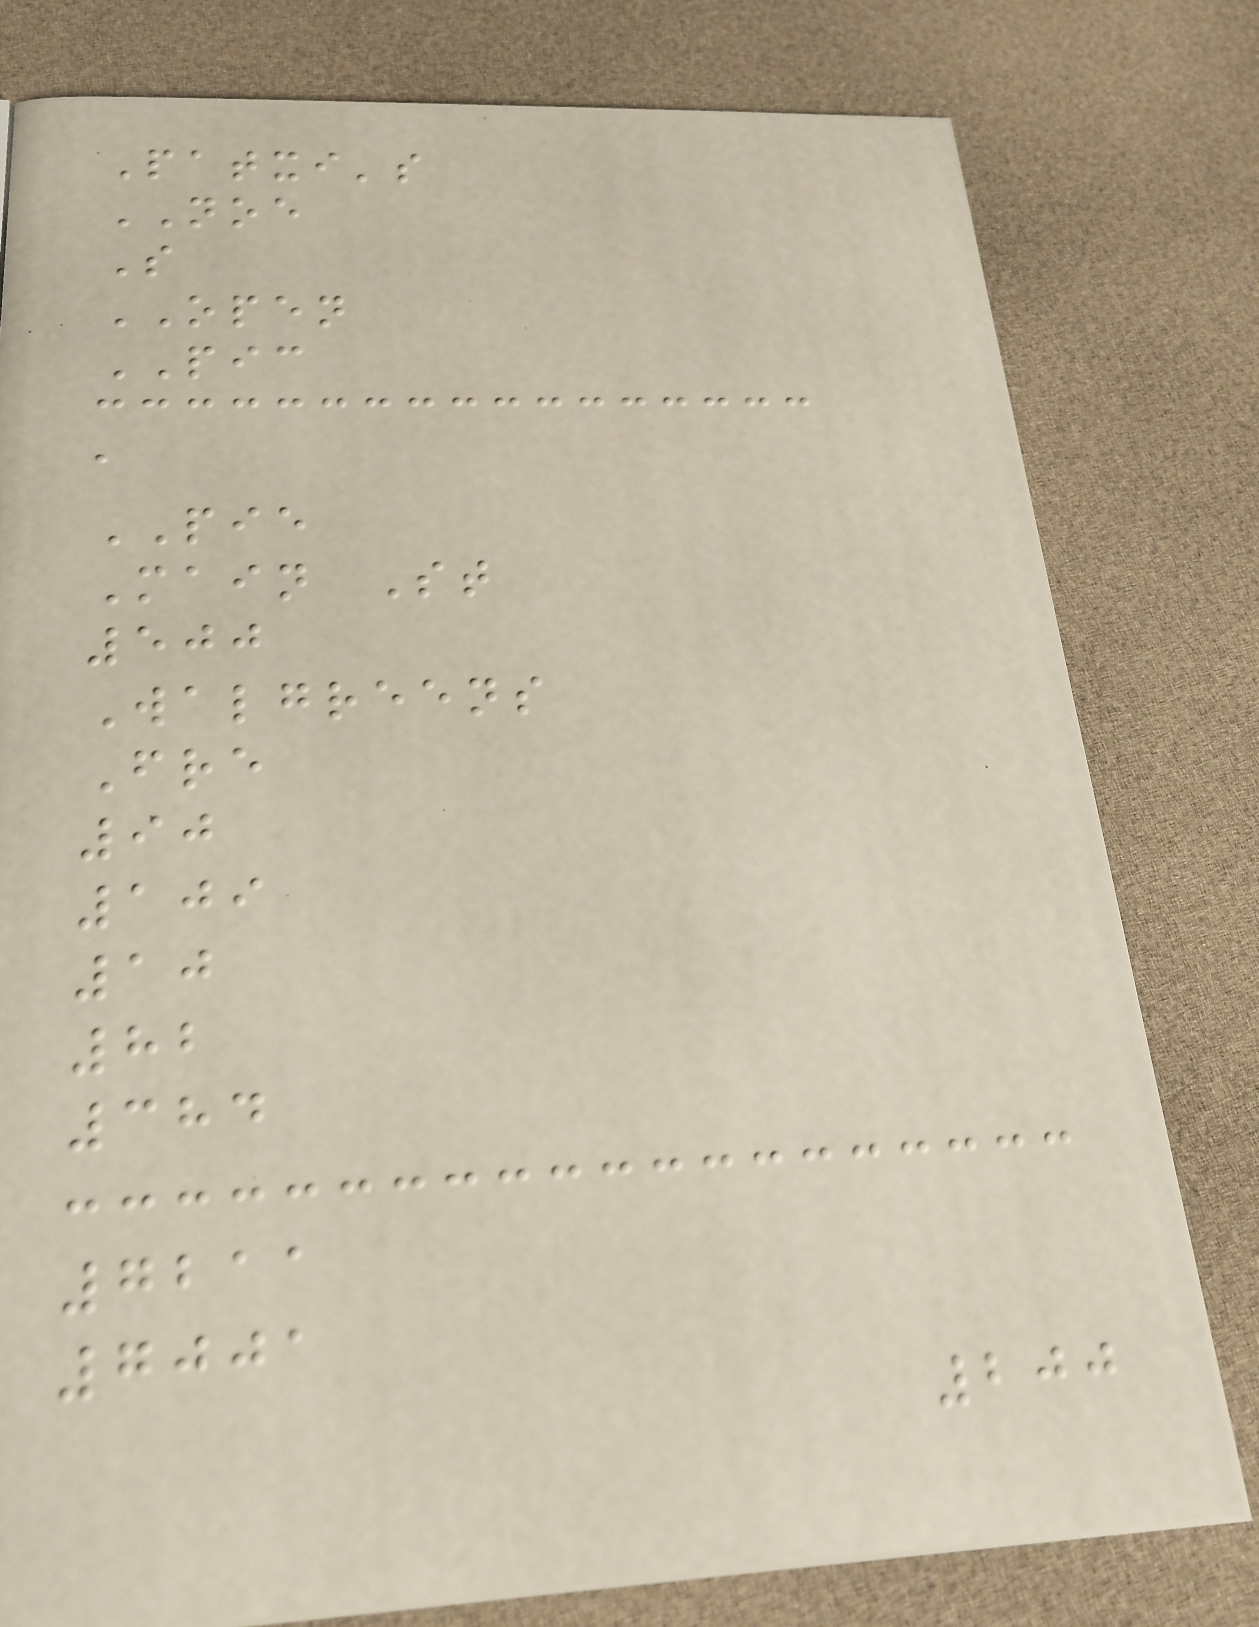Patxi's
NOE
S
OPEN
PIC
a
PIE
Main St
500
Walgreens
Fre
90
109
10
82
384
7211
7001
200
